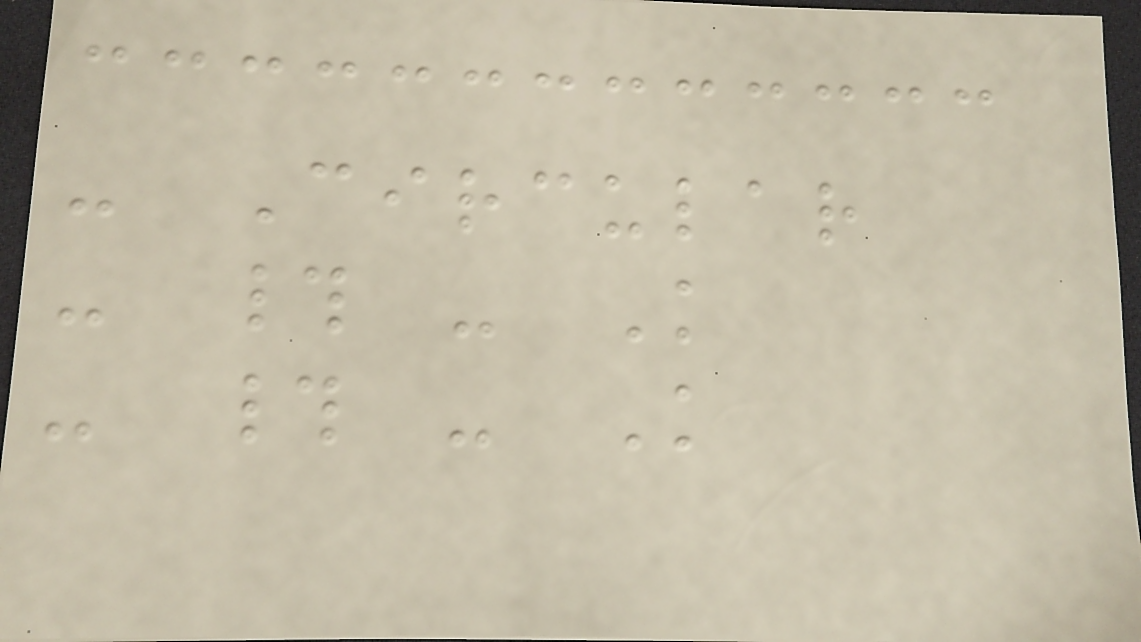- Circular
- # - K
- # - K
